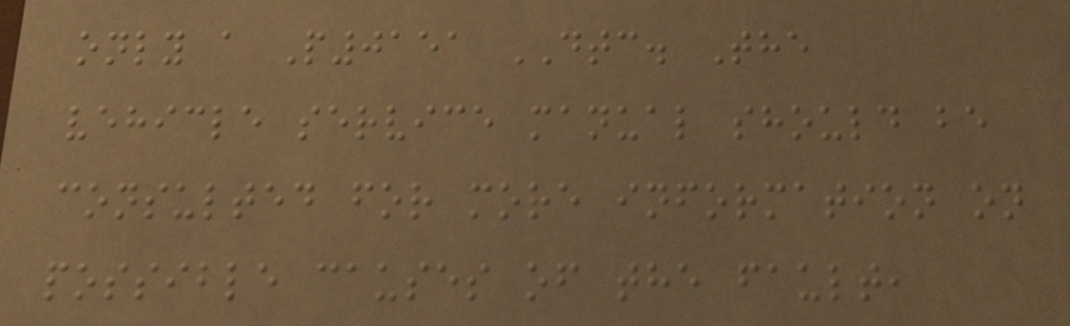only a P0151 DTC. The
vehicle service manual should be
consulted for more information on
possible causes of the fault,
